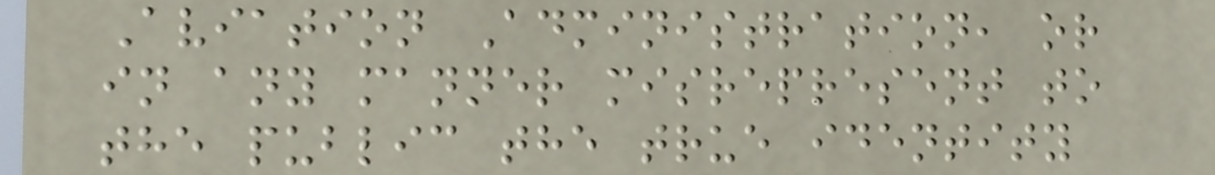Aviation Administration, or
in any manner misrepresent to
the public the true identity
